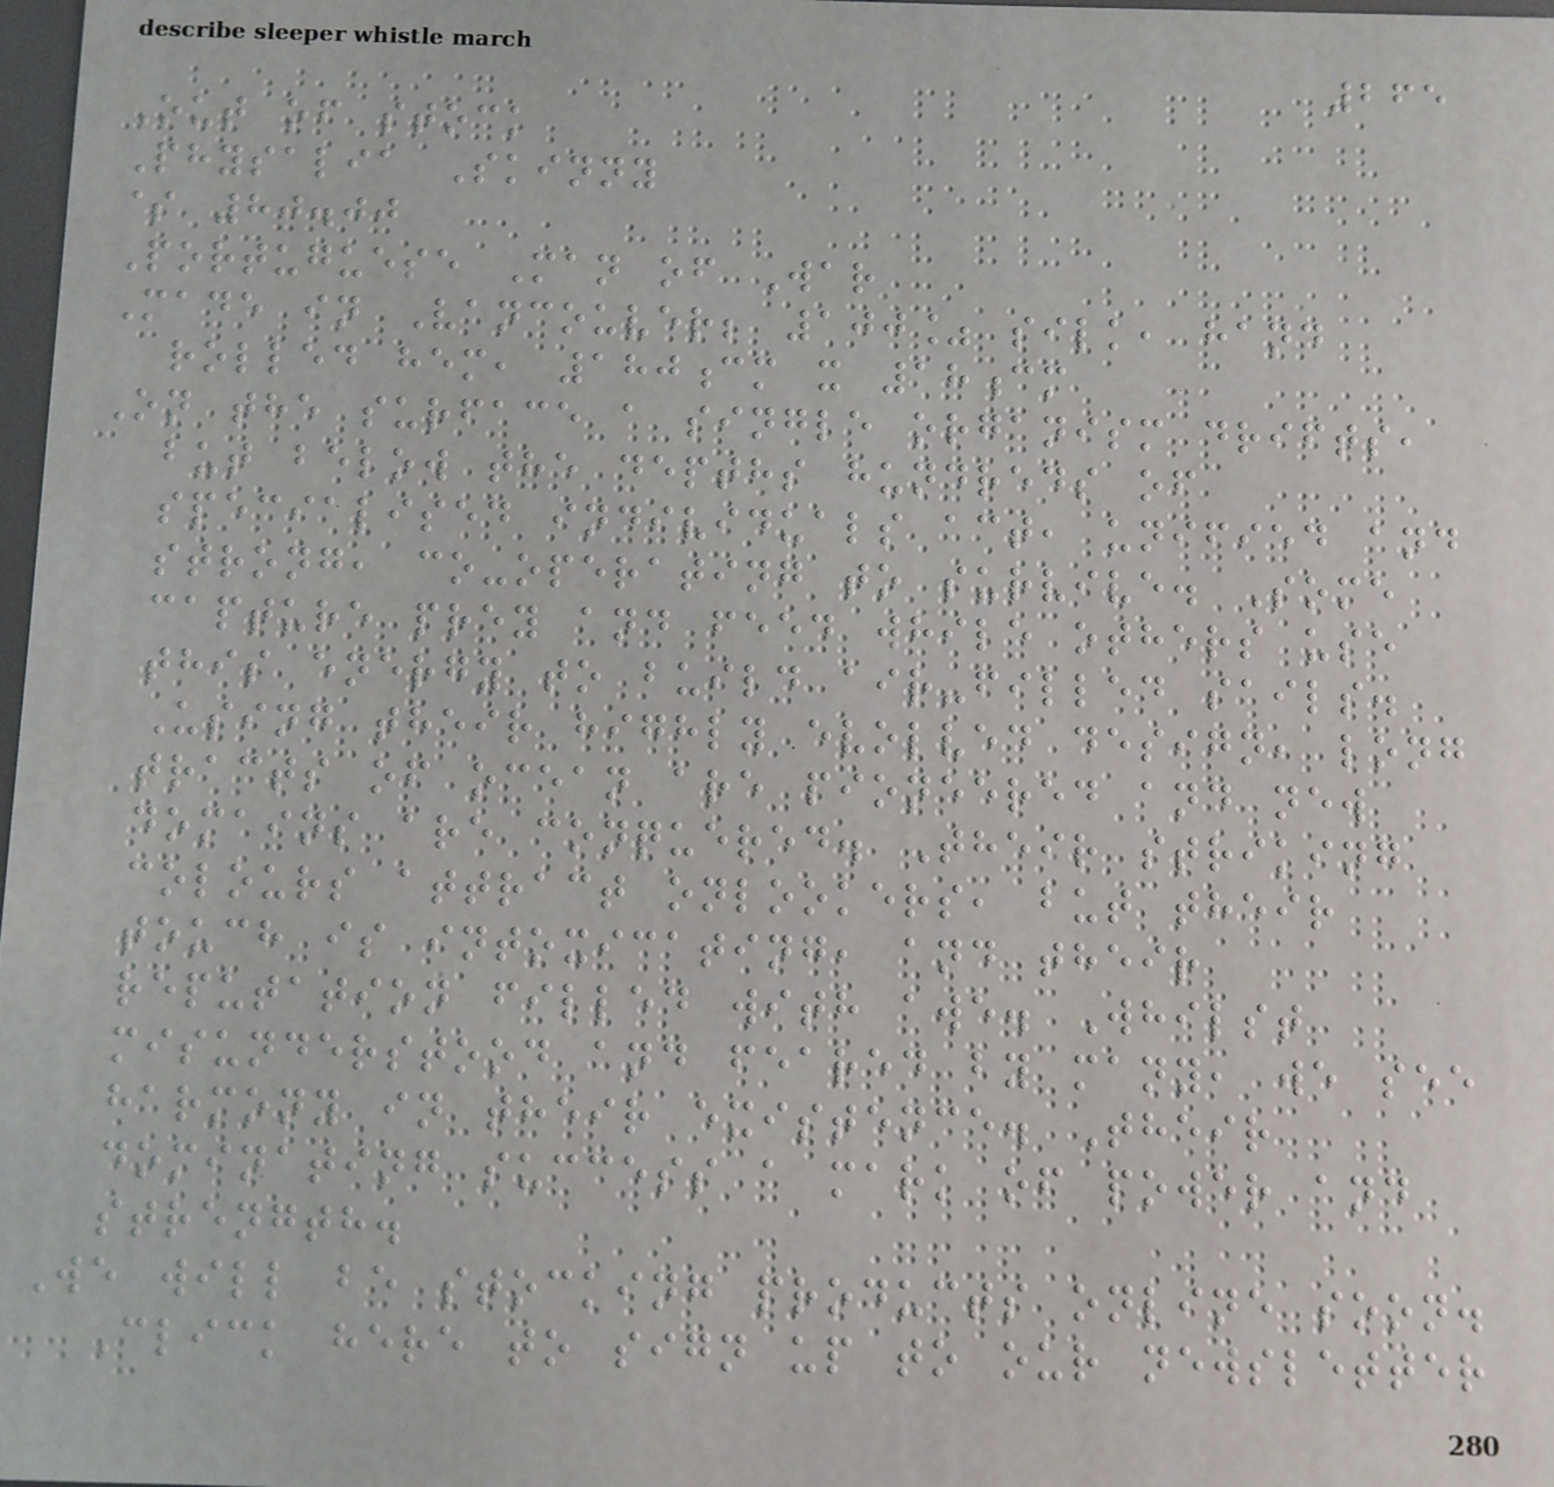265
Out of stock
Physalia Skinny
$ 80.00
Portuguese Man of War
Made in Vancouver; 100% silk, hand
rolled hem, 180cm x 18cm
On the surface a single organism drifts,
but below the depths hundreds of
specialised individuals act, unified and
strong, co-operating to survive. Some
capture prey and feed while others use
this energy to build air-filled sails.
Using their highly evolved design, long
tracts of ocean are pioneered and new
domains are conquered. Their striking
colours attract onlookers, but their
touch is intoxicating, and their
reputation filled with awe. Whilst
misunderstood and feared by many, we see
harmony in their existence. Their
dominating success a mark of power and
strength.
We will be stocking products online soon.
Click here to sign up to our newsletter
